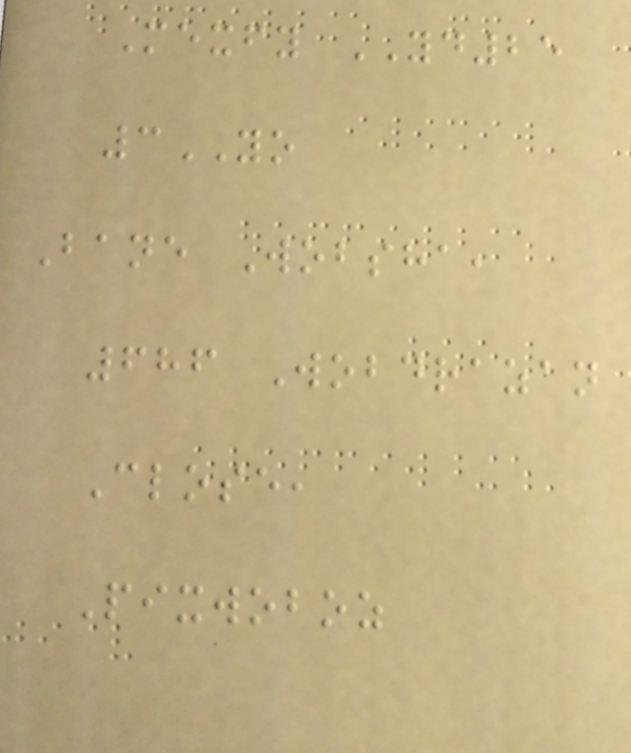Mexfy YD25
3YO
Bane Wobsha,
686 Wobdrazan
Close,
Pixwoboz
